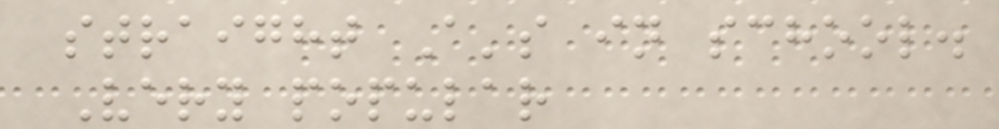straight A's in school.
Very popular
